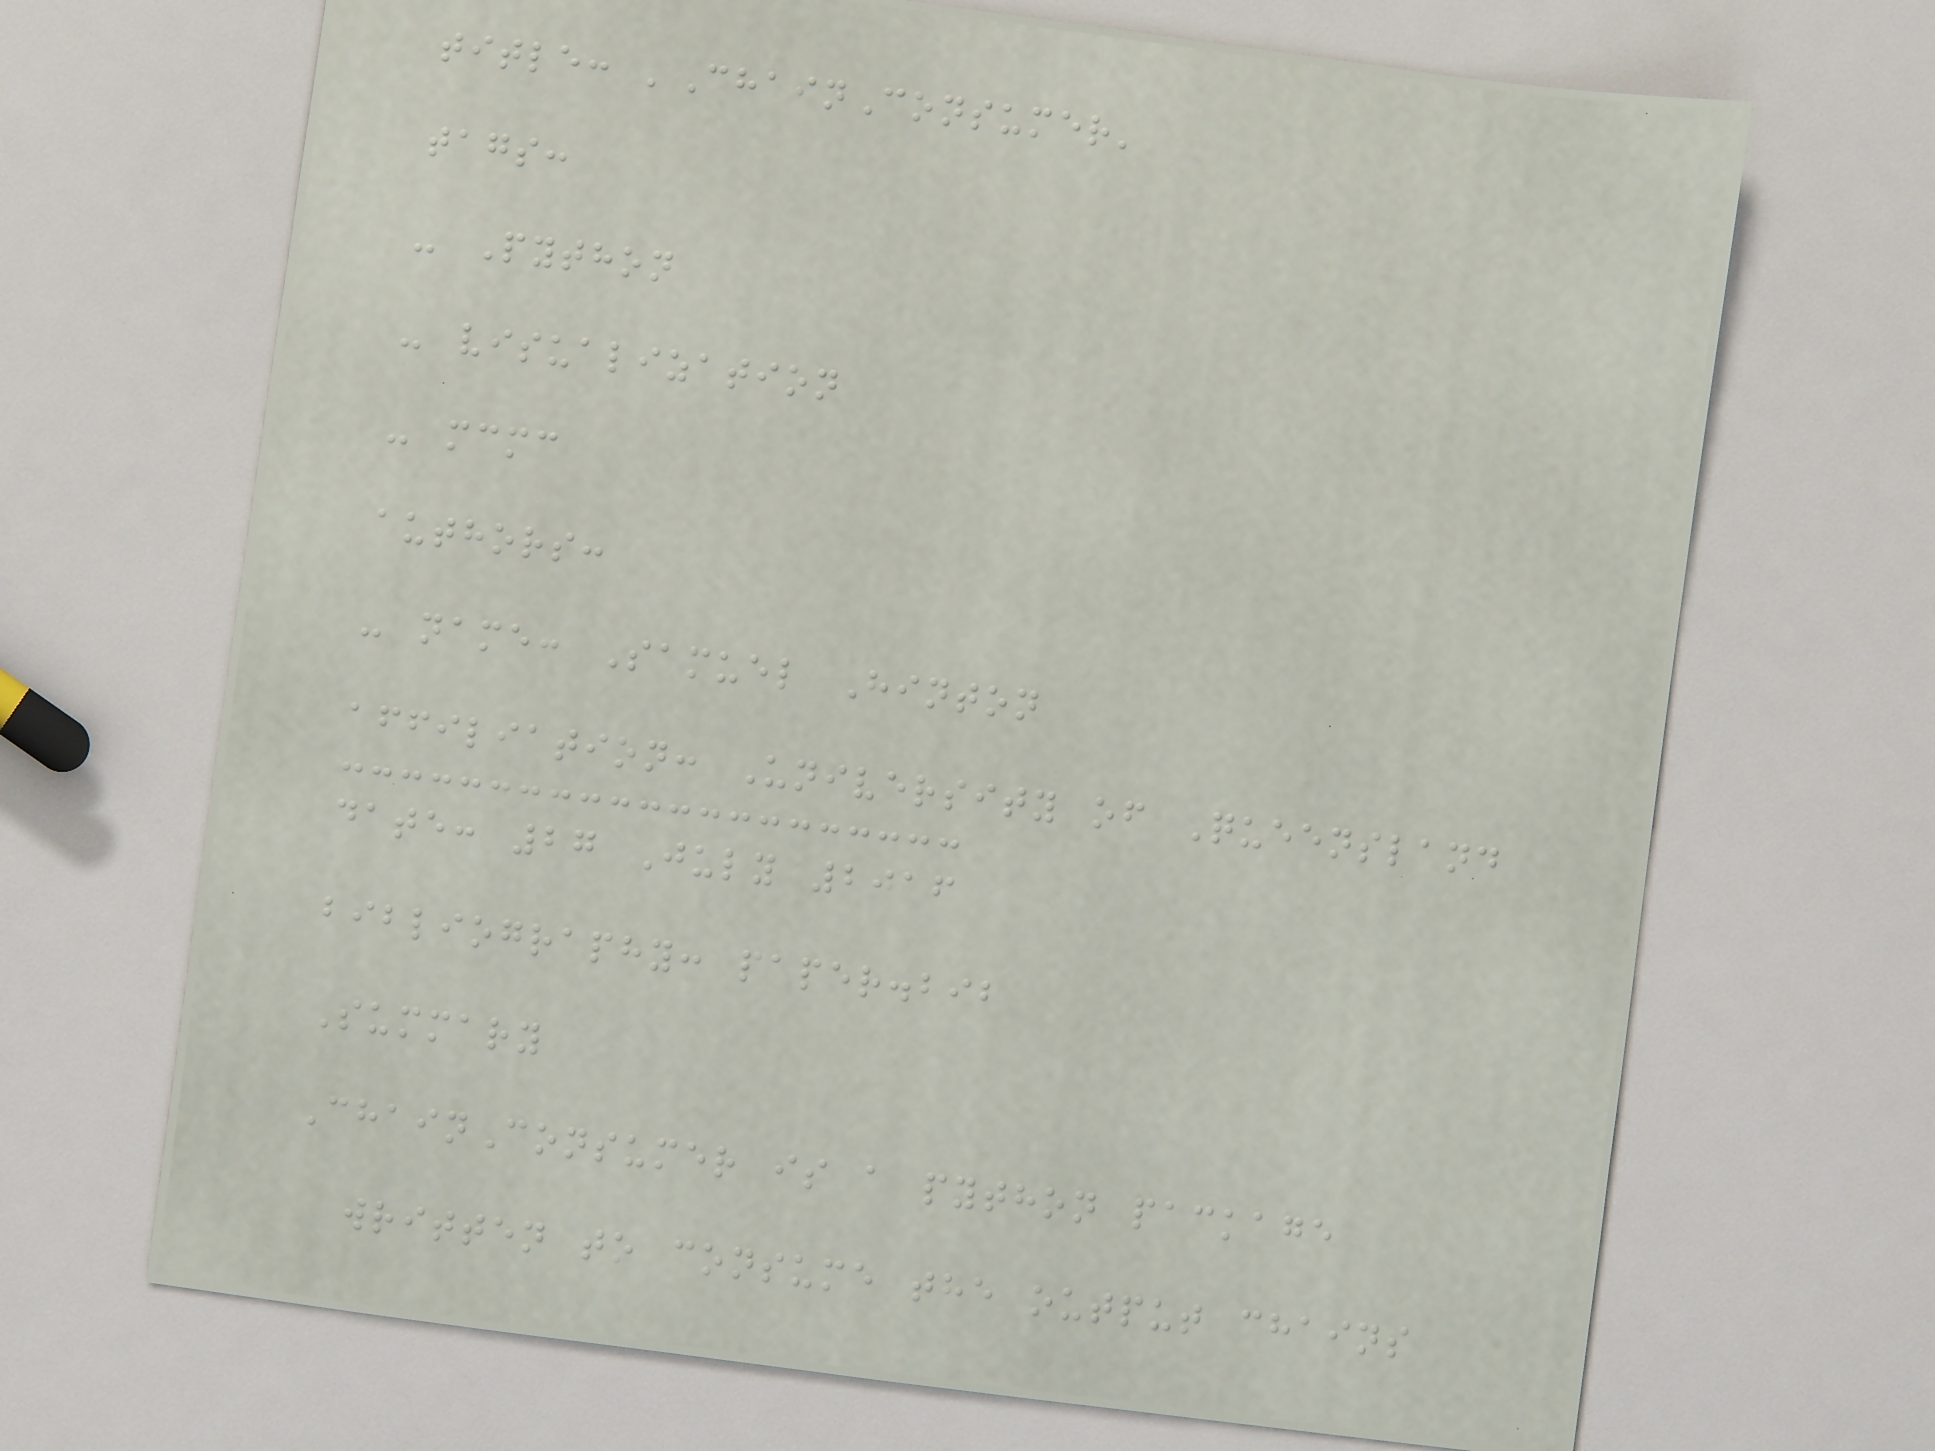title: 'ChainConsumer'
tags:
- Python
- visualization
- mcmc
authors:
- name: Samuel Hinton
affiliation: University of Queensland
date: 27 July 2016
bibliography: paper.bib
Summary
ChainConsumer is a python package
written to consume the output chains
